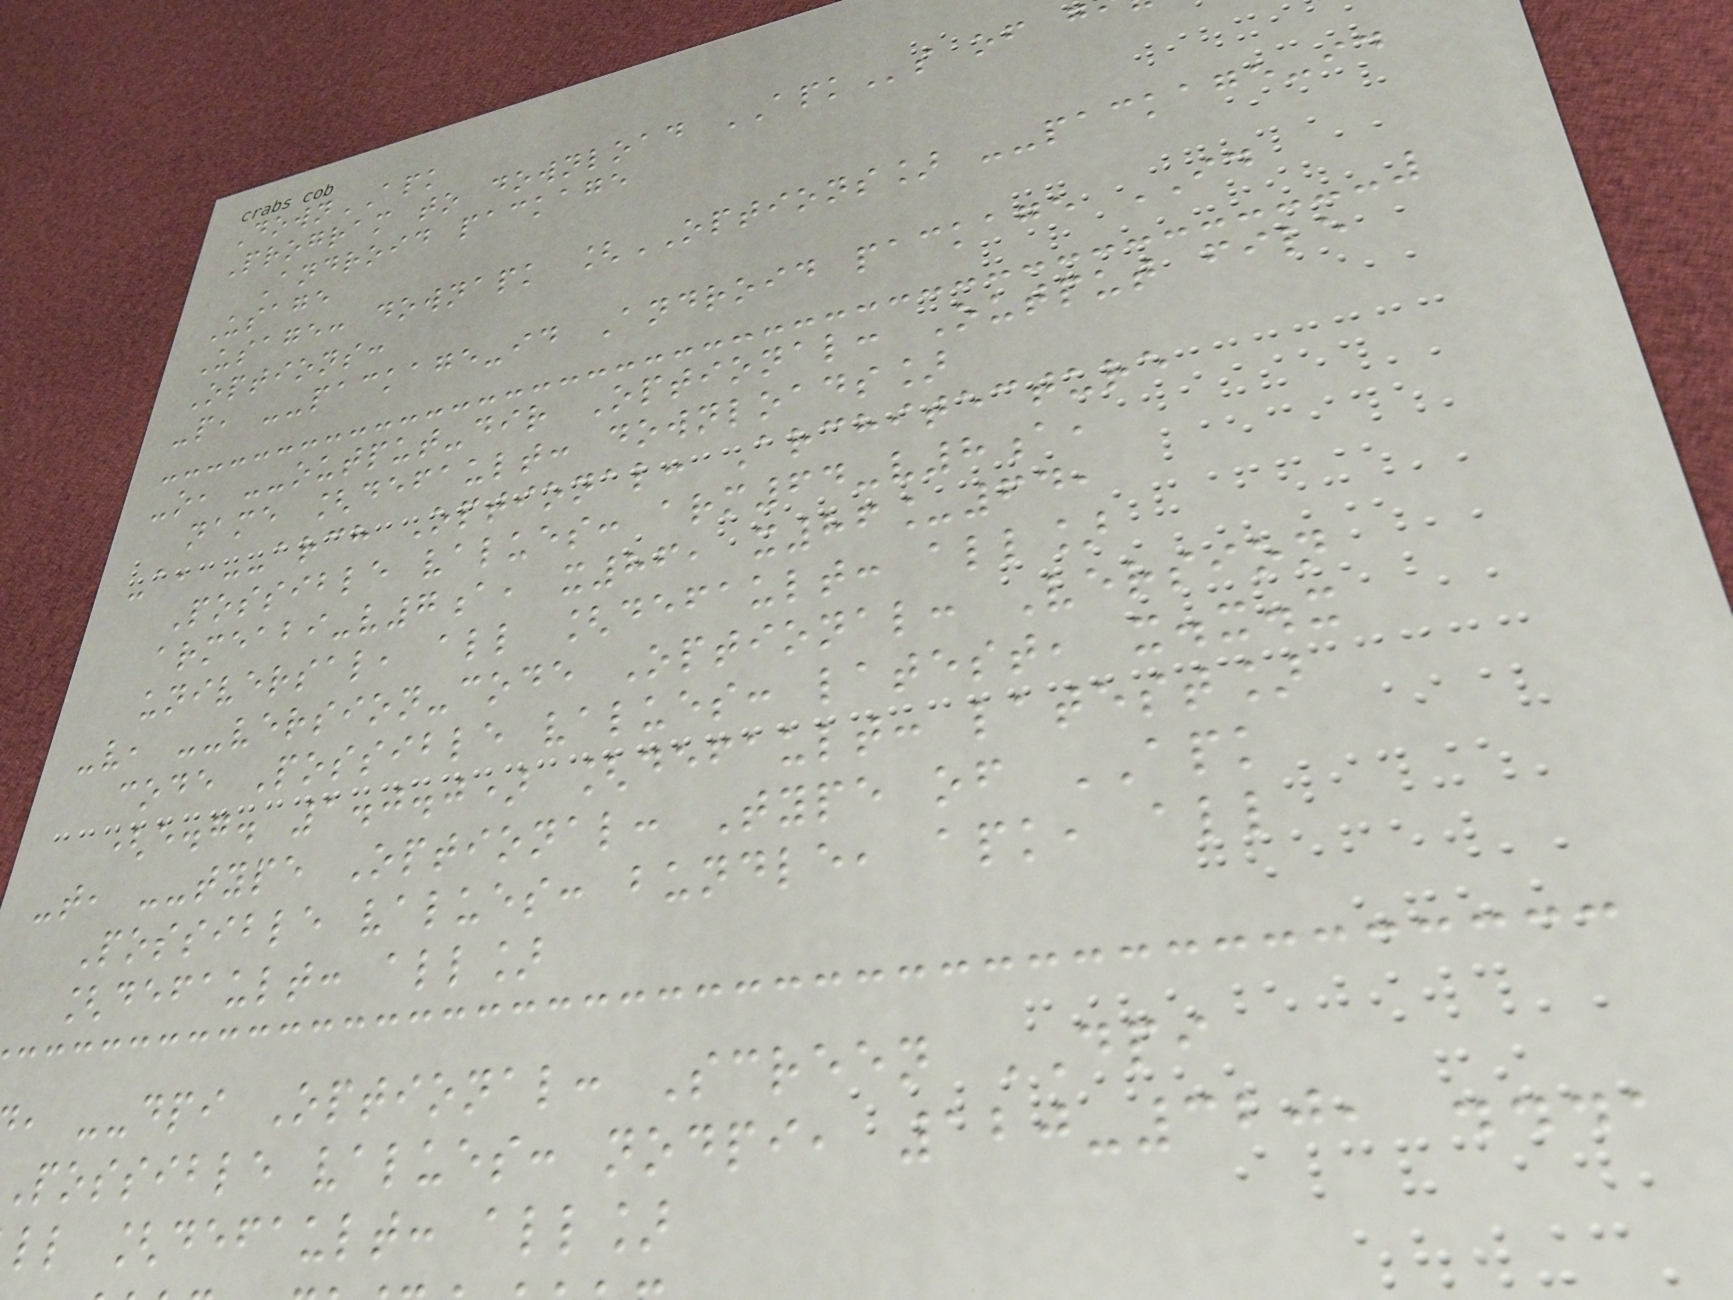DownAPK
Program to download APKs of g
Android package
Usage
Usage: downapk [OPTIONS] --package-id
Options:
-p, --package-id Android package ID
-o, --output-dir Optional: Output file
name [default: downloads]
-a, --arch Optional: Architecture
Possible values: arm64-v8a,
armeabi-v7a, x86, x86_64,
universal, all [default: all]
-v, --version-code Optional: Version
code Possible values: latest, x.x.x
(e.g. 1.0.0) [default: latest]
-t, --type Optional: Type of APK
Possible values: bundle, apk, all
[default: all]
, --dpi Optional: Screen DPI
Possible values: nodpi, 120-320, ...,
ll [default: all]
